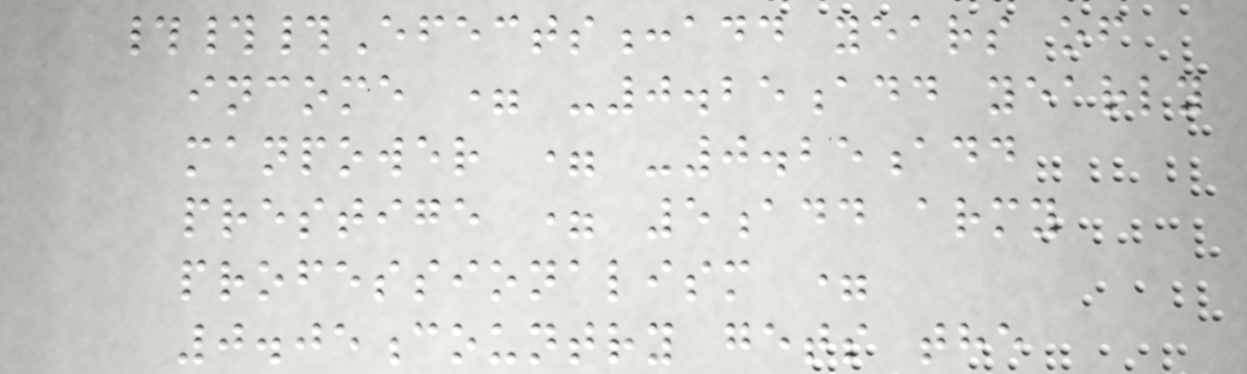###Efects:add years of
income = -0.25add yearly
manpower = -0.25add
prestige = 5add army
professionalism =
0.05country gets the
